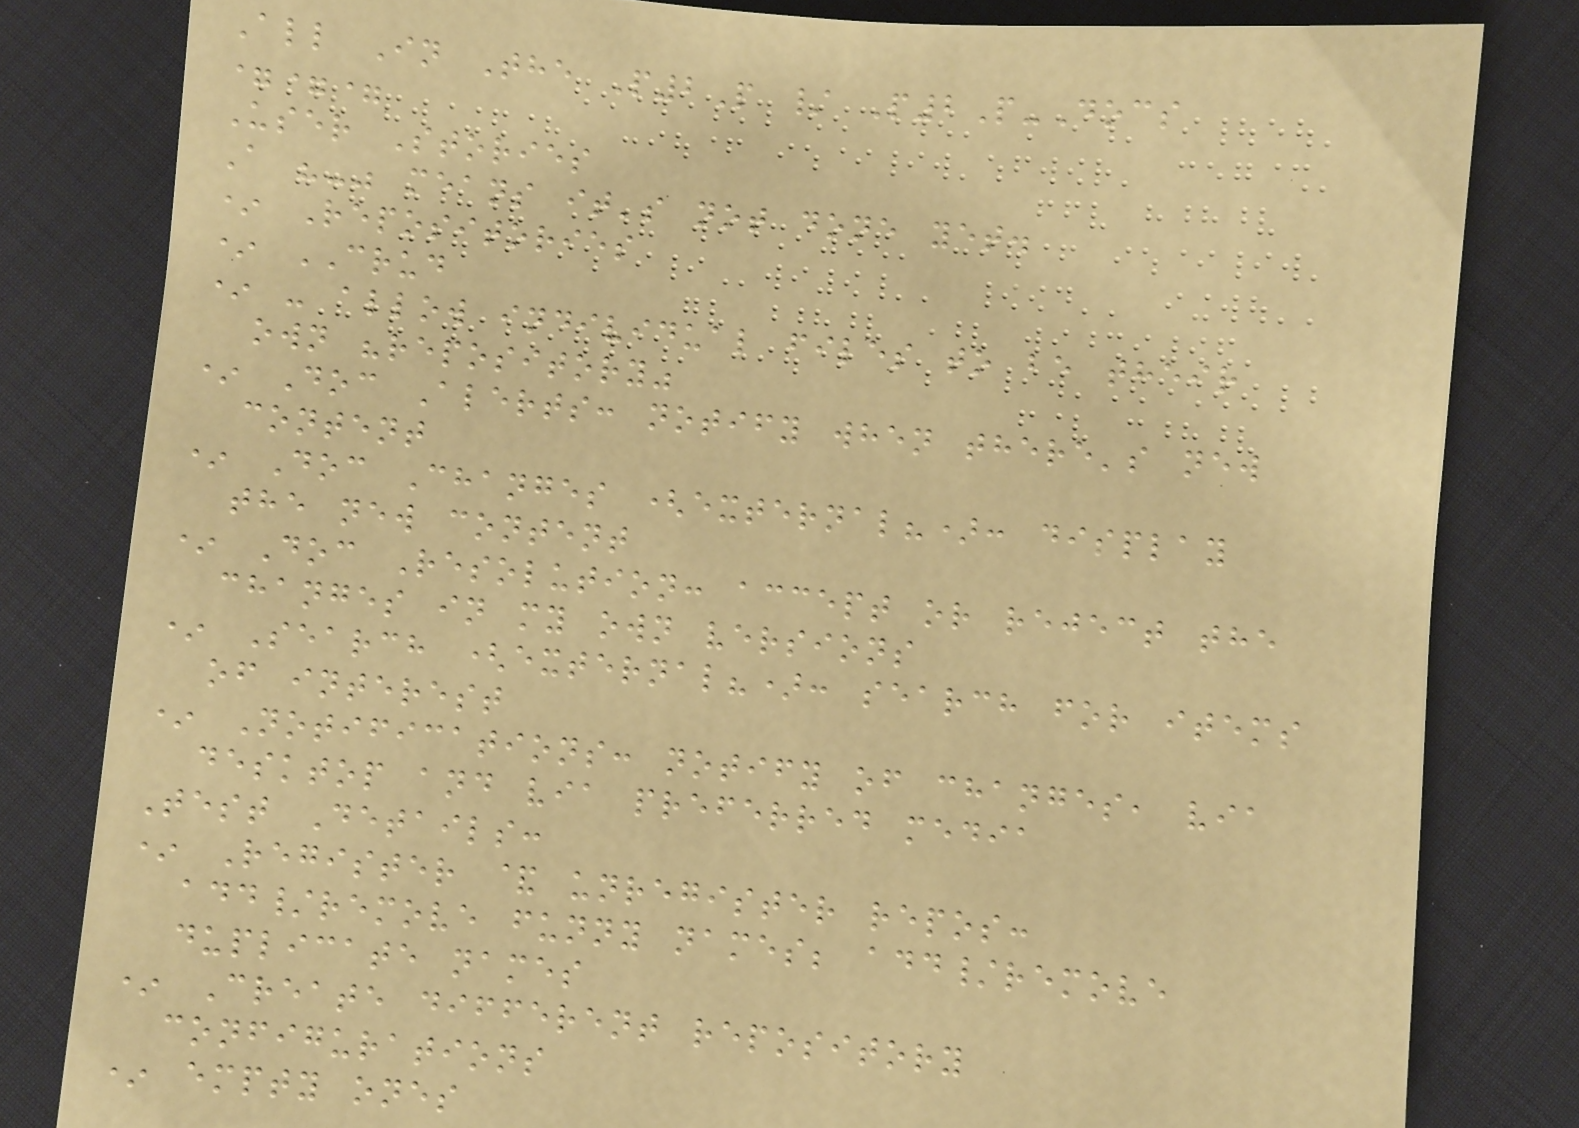All In The P2P / P2P-Docs
===
User Stories
A "-" means it's not done yet.
* Repositories
* CRUD
* - allow individual files to be their
own "repository"
* Doc Alerts: notify when there's new
content
* Doc Changes (external?): display
the new content
* Doc Resolution: accept or reject the
changes in my own versions
* Search (external?): search for items
of interest
* Notifications: notify of changes, via
desktop and via preferred media
Test Details:
* Register & unregister repos:
add/remove funny names; add/remove
duplicate names
* Create different repository
configurations
* empty ones
